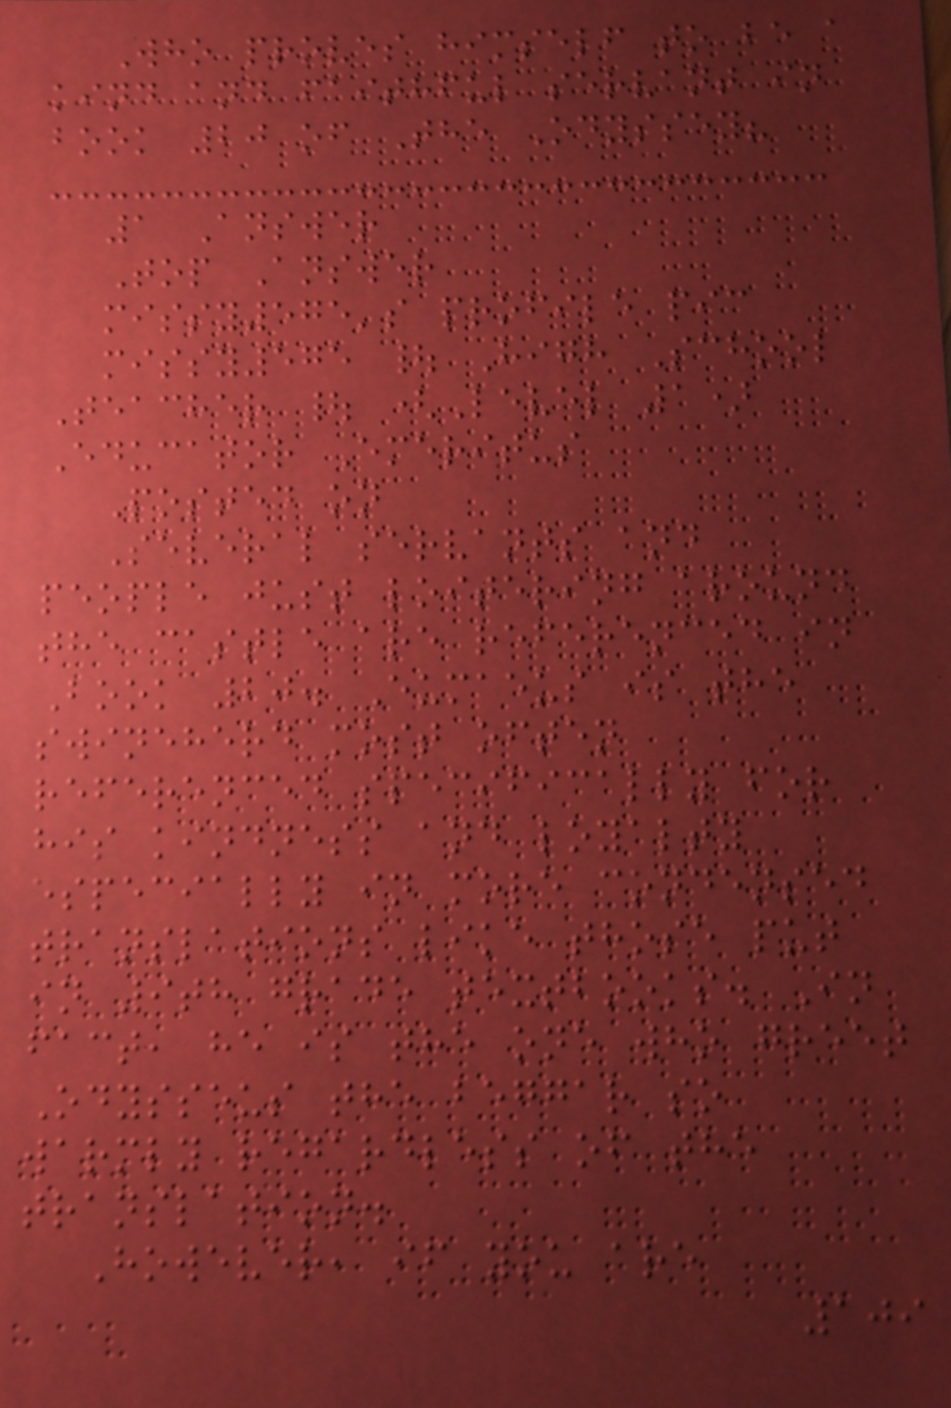Who proves himself to be a
kind and faithful servant in
book 20 of The Odyssey?
1 Answer
Top Answer
missy575's profile pic
missy575 | High School
Teacher | (Level 1)
Educator Emeritus
Posted on
Several servants and
people just loitering around
the castle are referenced in
Book 20. Eumaeus is the
swineherd most often
referenced specifically for
his kindness and loyalty
especially in more condensed
translations like those put
in 9th grade textbooks. In
fact, he is the one who greet
Odysseus the beggar so
warmly regardless of the
translation.
However, if you are
109
